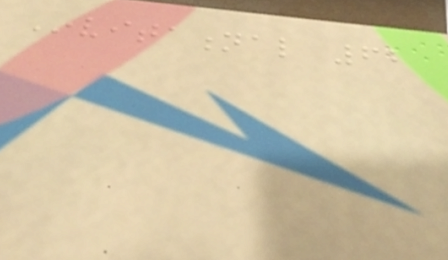Invitational 62
